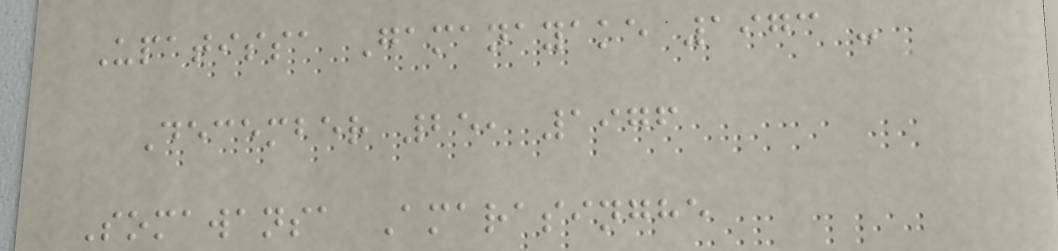Upatissa Gamanayake 1973 -
December 25, 1976
Somawansa Amarasinghe
